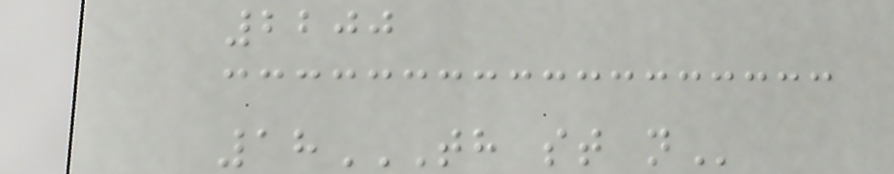2200
18TH ST N
